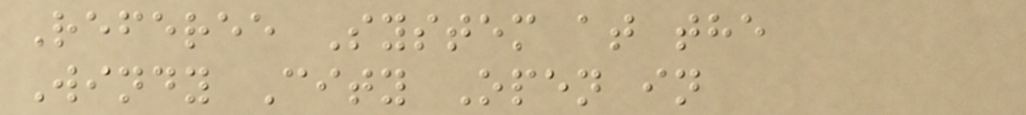Referee System at the
Windy City Open in
